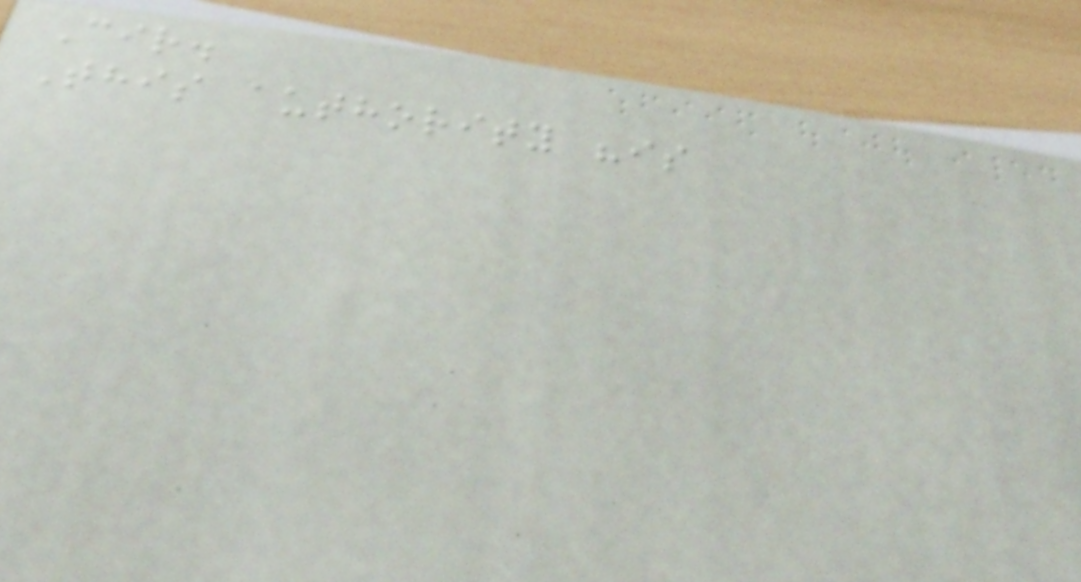Cir.
This authority "is
